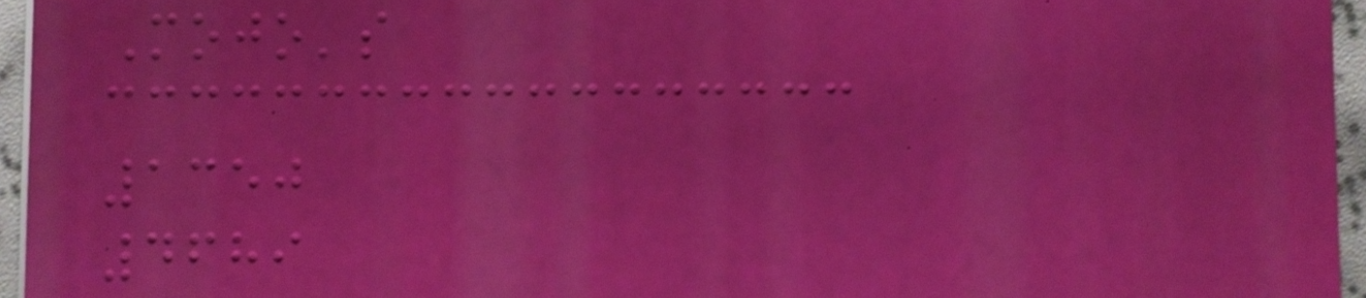Mojo's
1350
4689
